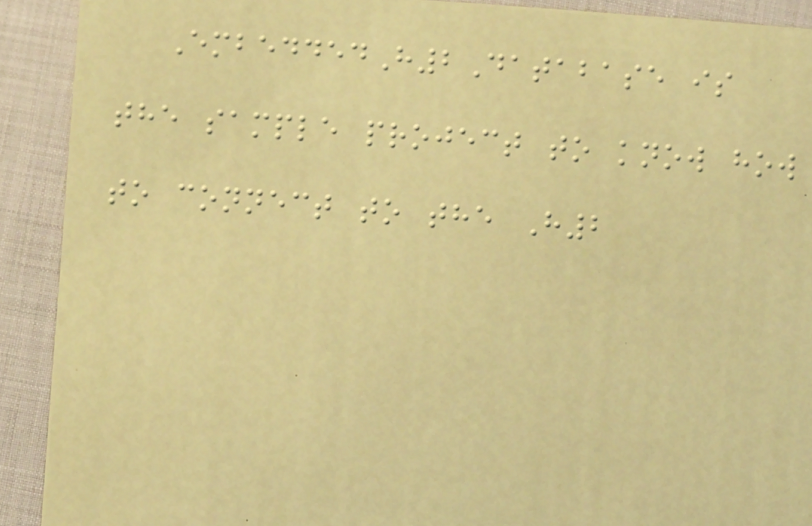EmbeddedH2Database is
the sample project to know how
to connect to the H2
